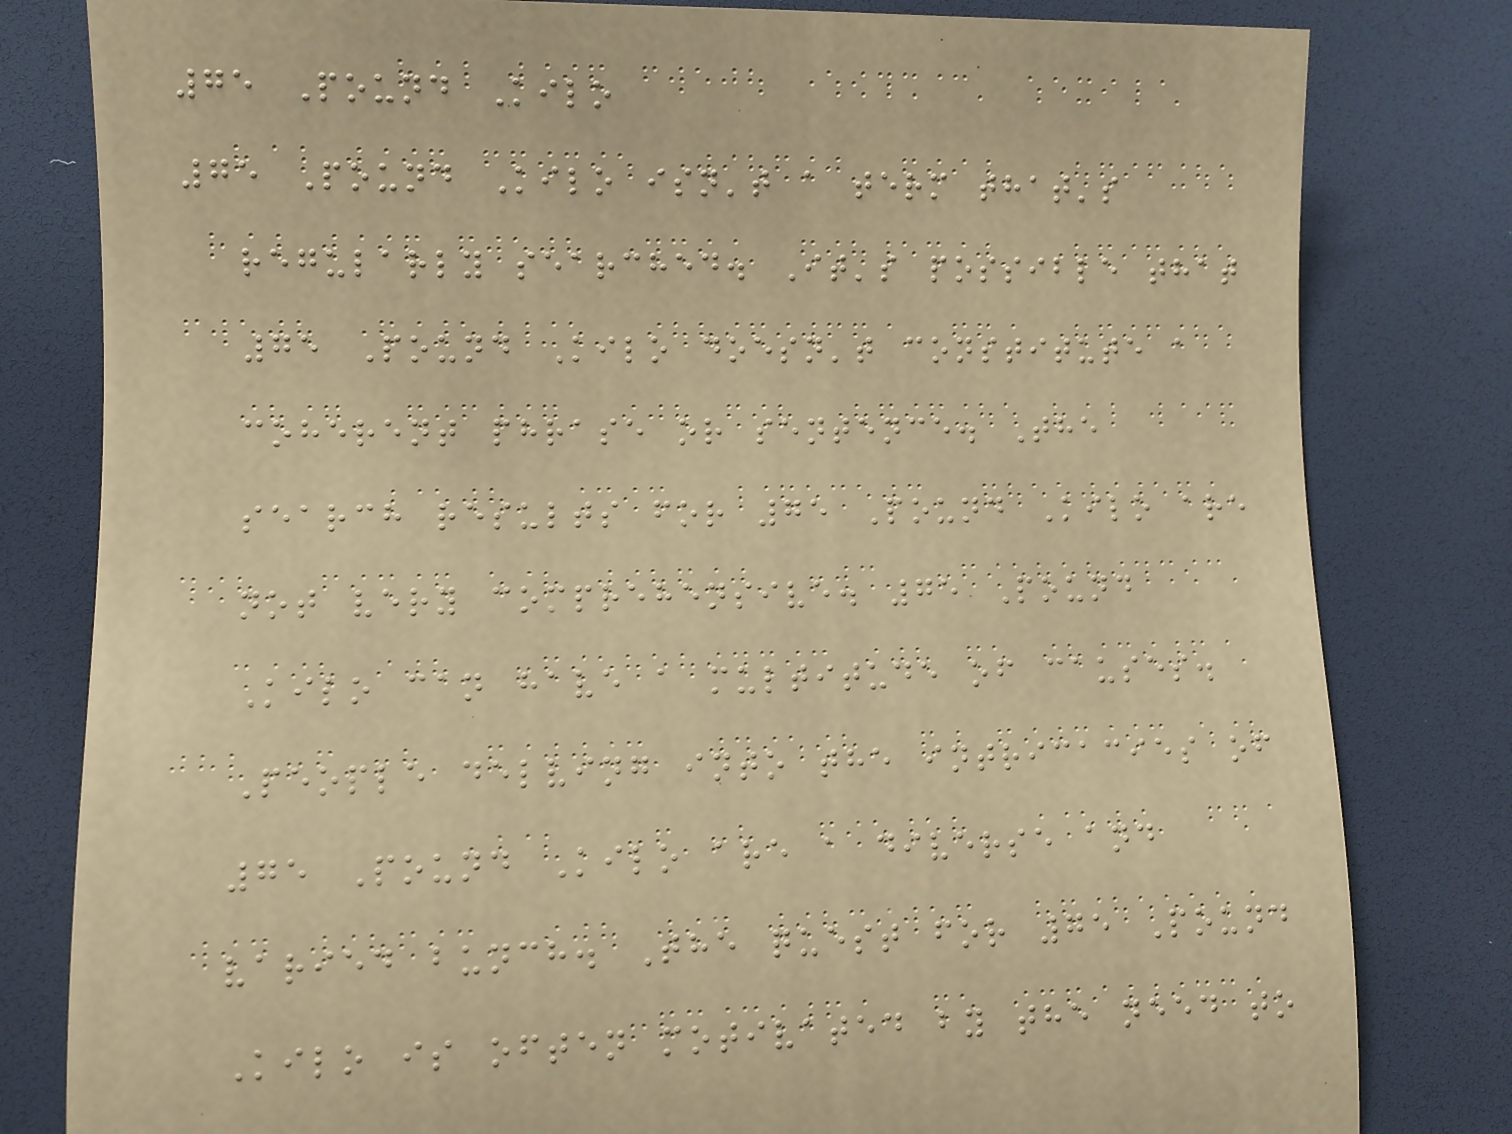75 Pound Kilo
75 Pound Kilo isn't a term that's
regularly searched. It's possible that
75 Pound Kilo doesn't constitute a
coherent phrase or sentence. The
search results for 75 Pound Kilo are
not very comprehensive. 75 Pound
Kilo can have a multitude of causes.
People delving into the intricacies of
75 Pound Kilo are a diverse and
varied bunch. The quest for 75 Pound
Kilo is often motivated by the need to
